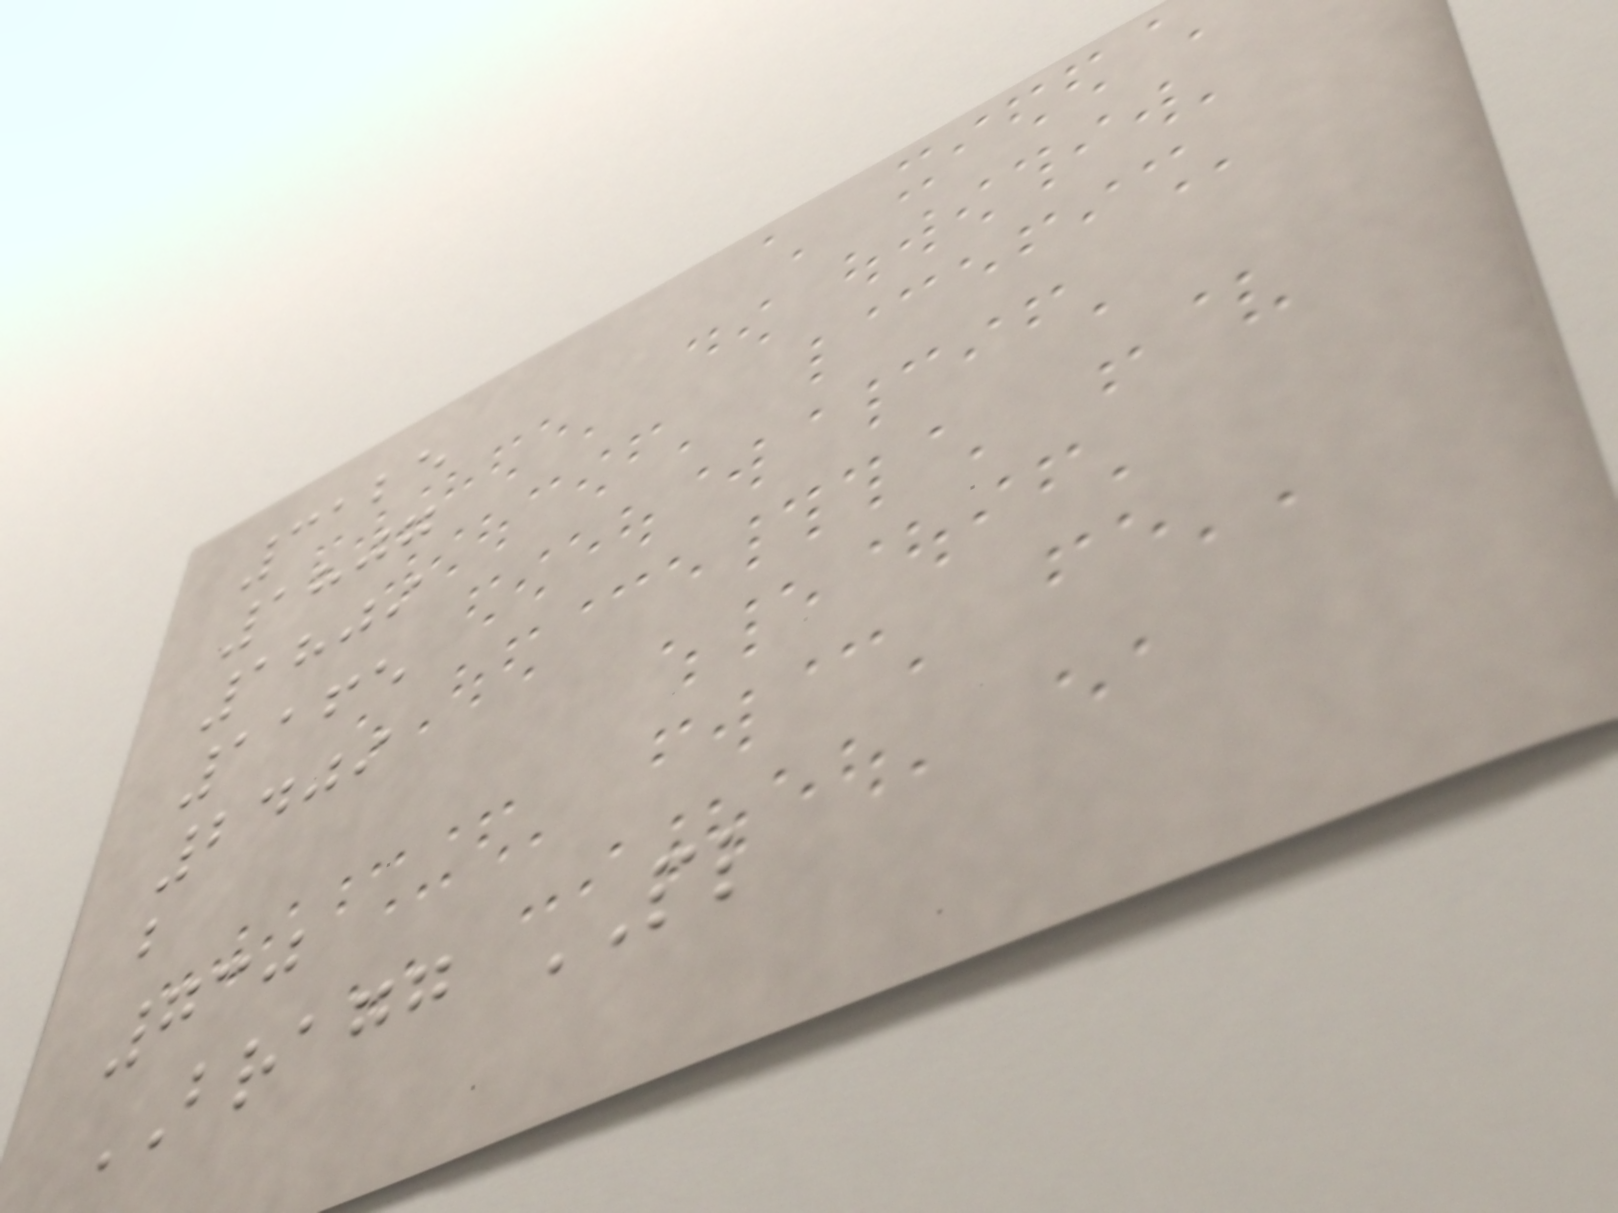3125
1807
1809
1165
2409
b
730
BRAGG PL
